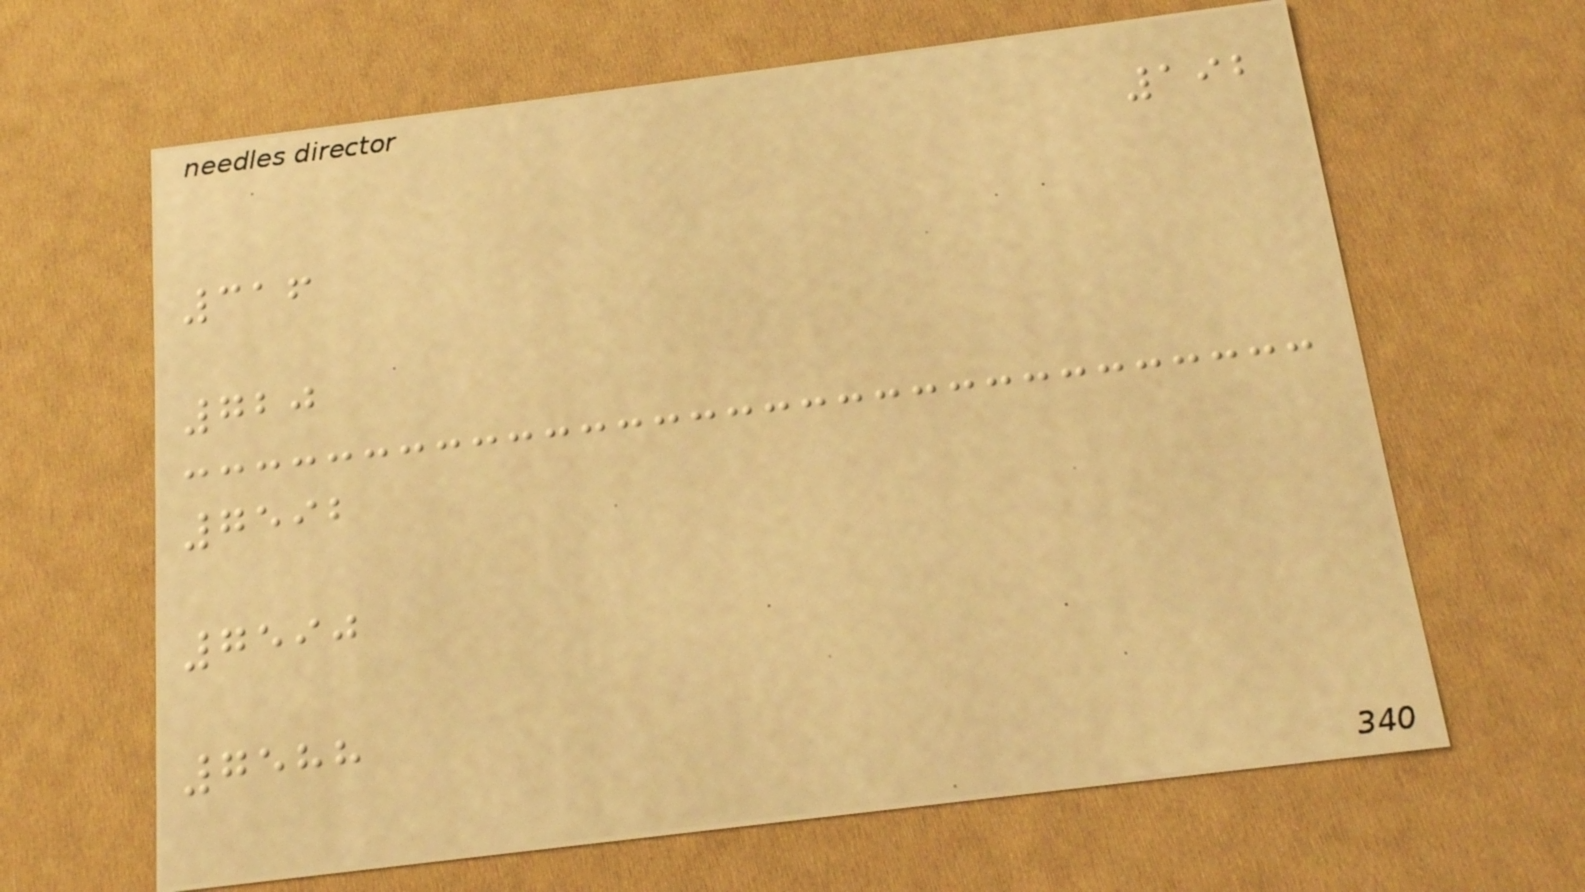192
316
720
7592
7590
7588
